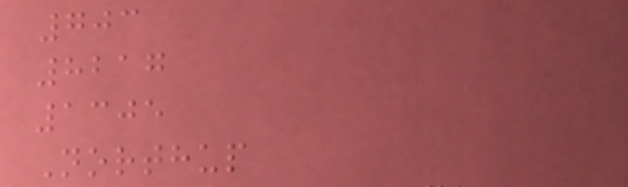703
8217
1305
Northup
